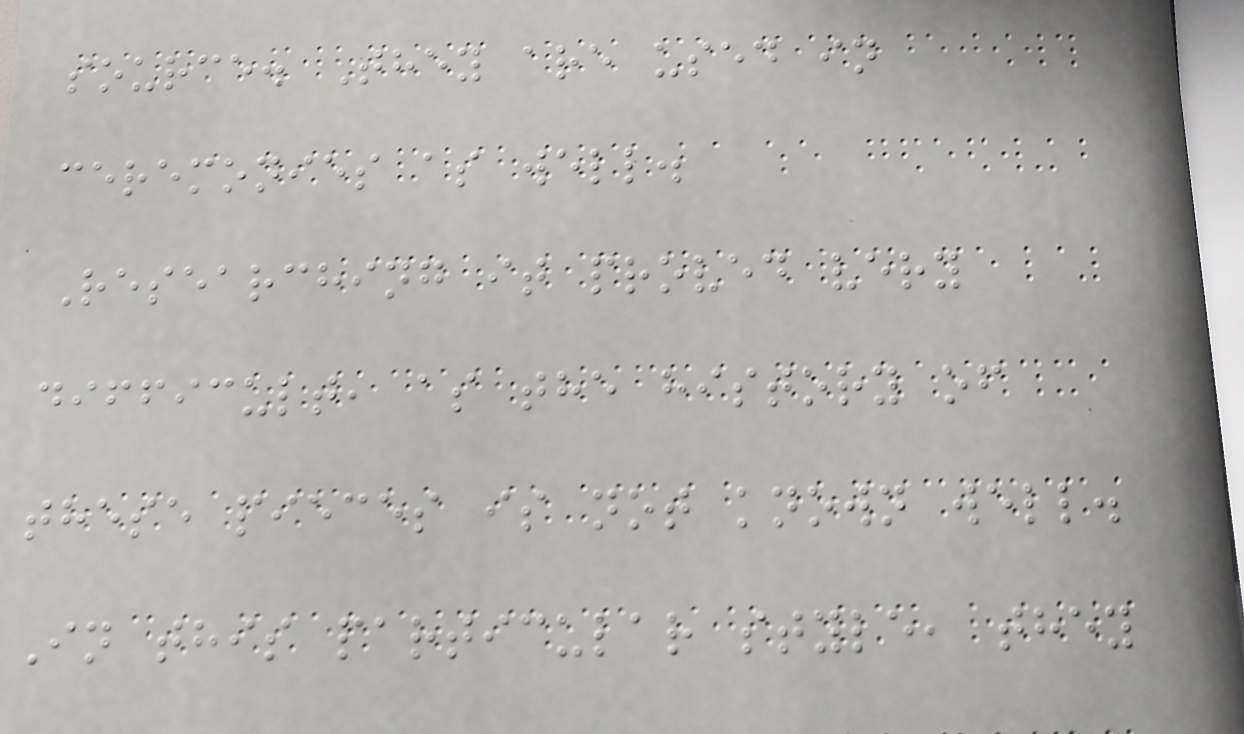source. They are used in
ceremonies as well.
Researching it proved very
difficult, as the history of
these pieces is not known well.
In this particular style, they
